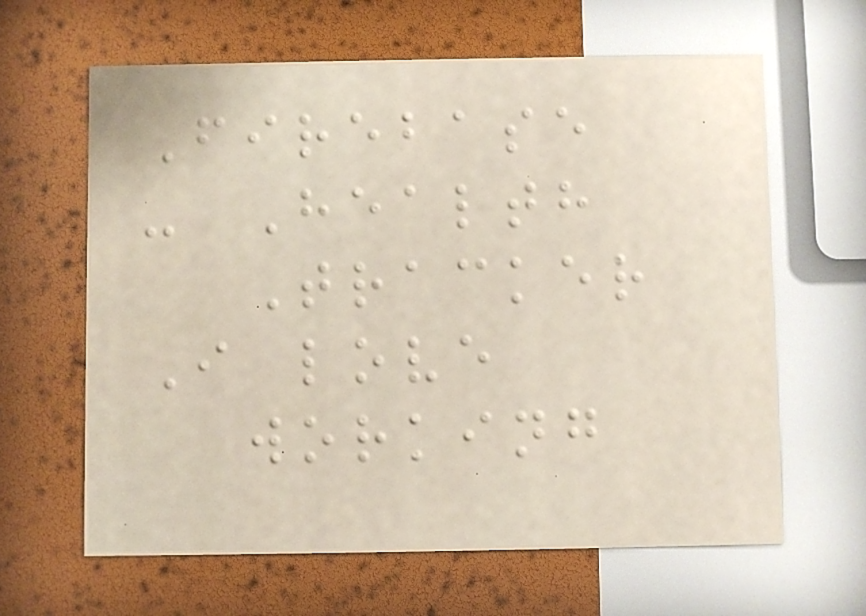Firebase
- Health
Tracker
I love
working
